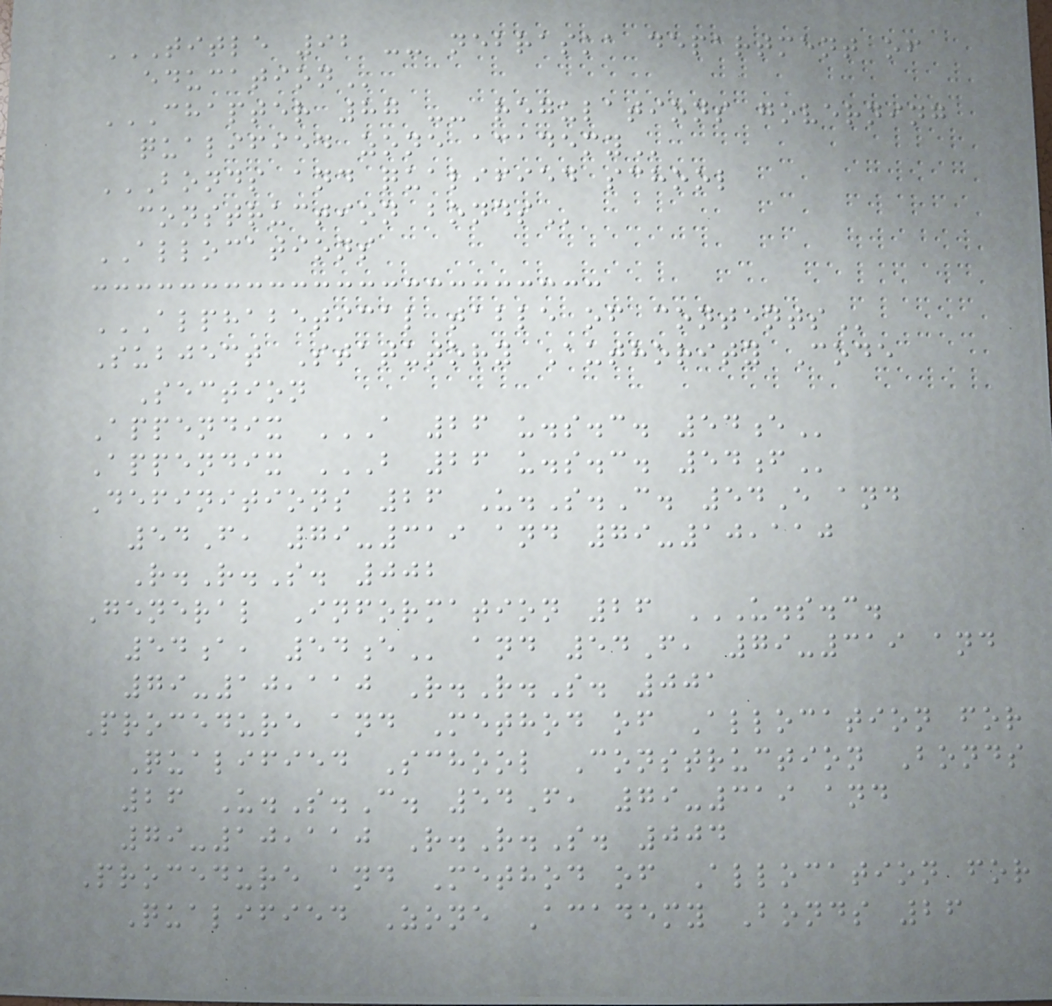TITLE 92 -- NEBRASKA DEPARTMENT OF
EDUCATION
CHAPTER 87 -- REGULATIONS GOVERNING
QUALIFIED ZONE ACADEMY
BONDS AND QUALIFIED SCHOOL
CONSTRUCTION BONDS
ALLOCATIONS
ALPHABETICAL TABLE OF CONTENTS
Subject Statutory Authority Code
Section
Appendix A 26 U.S.C. 54E
Appendix B 26 U.S.C. 54F
Definitions 26 U.S.C. 54E and
54F, 79-319 and 79-10,110
R.R.S. 002
General Information 26 U.S.C.
54A, 54E and 54F, 79-319 and
79-10,110 R.R.S. 001
Procedure and Method of Allocation for
Qualified School Construction Bonds
26 U.S.C. 54F, 79-319 and
79-10,110 R.R.S. 004
Procedure and Method of Allocation for
Qualified Zone Academy Bonds 26
